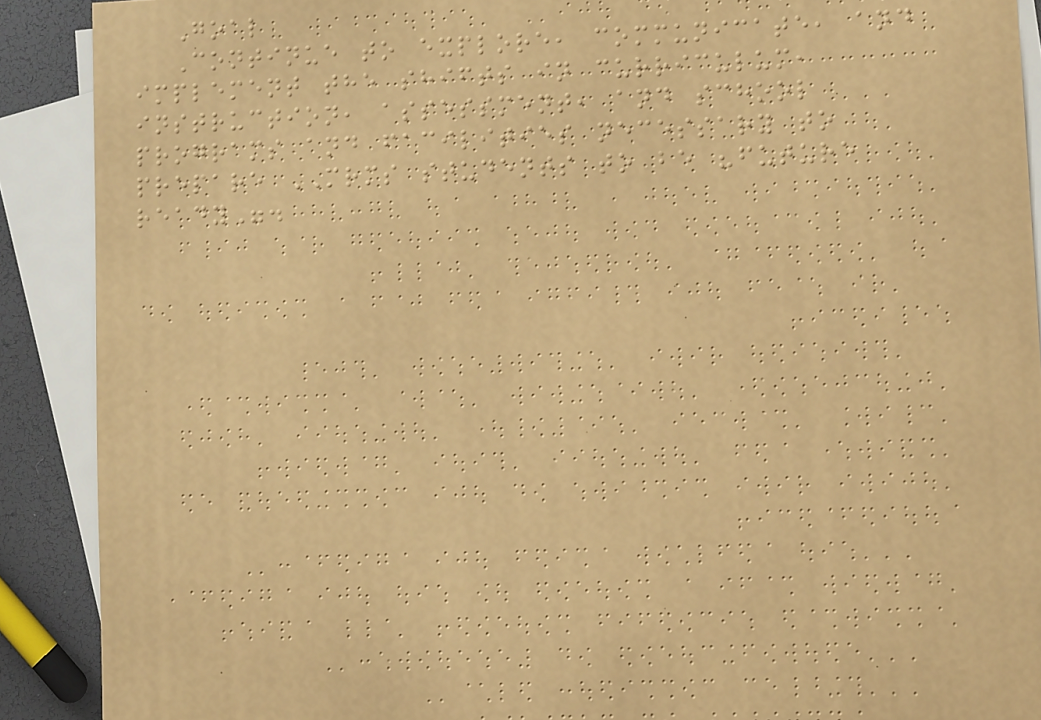Goal
Continue to explore, communicate, and
implement the shifts in curriculum,
instruction, assessment, and school
programs and facilities necessary to
prepare MRMS students to be "future
ready".
